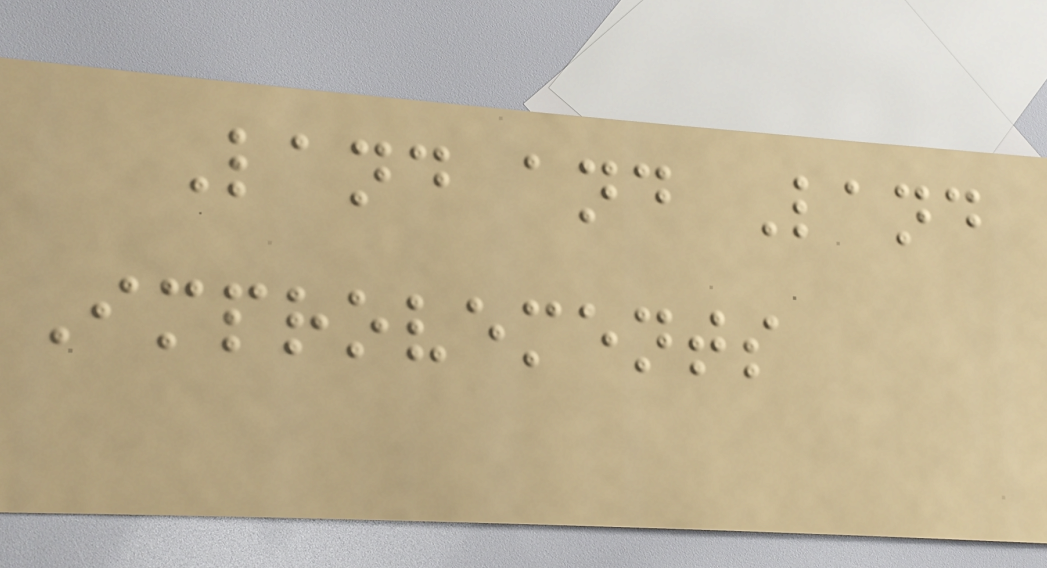Land and Land
Improvements
